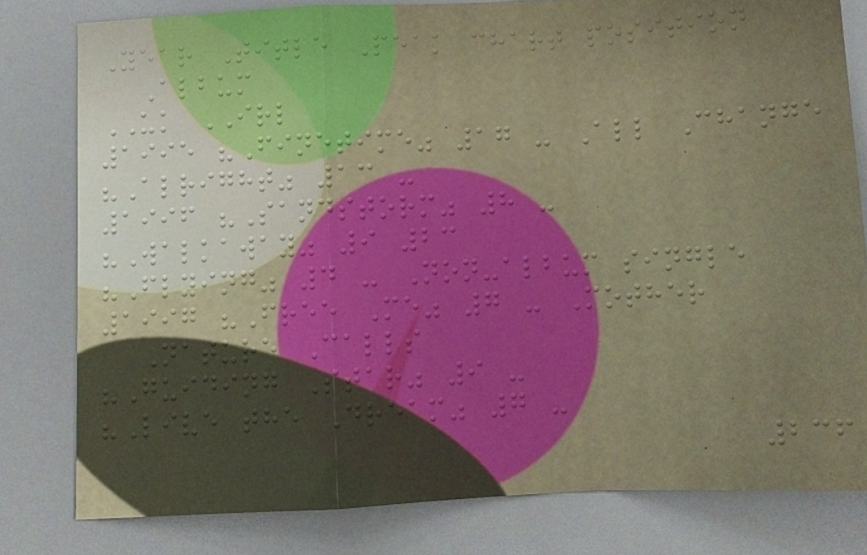Year Title Peak chart position
Album
UK IRL
1995 "Finetime" 17 - All Change
"Alright" 13 -
1996 "Sandstorm" 8 -
"Walkaway" 9 23
"Flying" 4 - Non-album single
1997 "Free Me" 7 - Mother
Nature Calls
"Guiding Star" 9 -
"Live the Dream" 7 -
236
